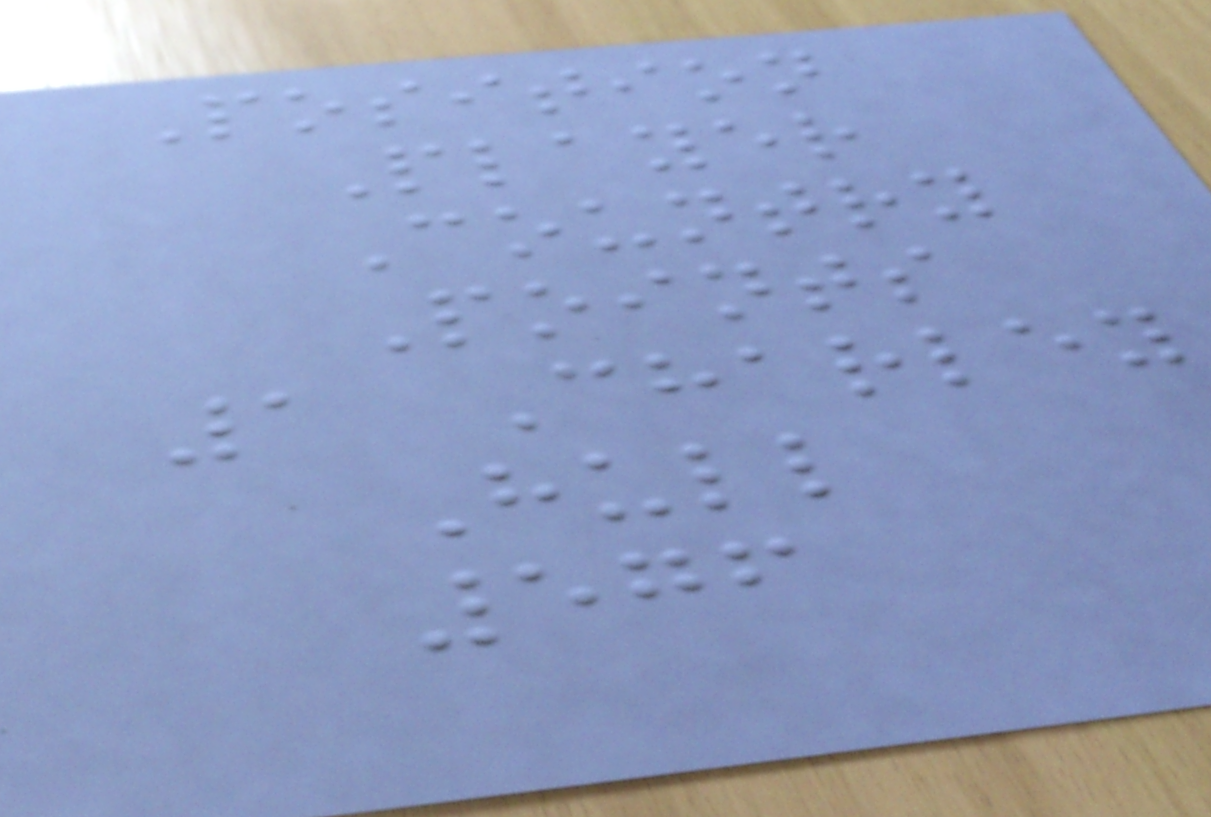Position
Player
Country
Points
1 Charley
Hull
576
